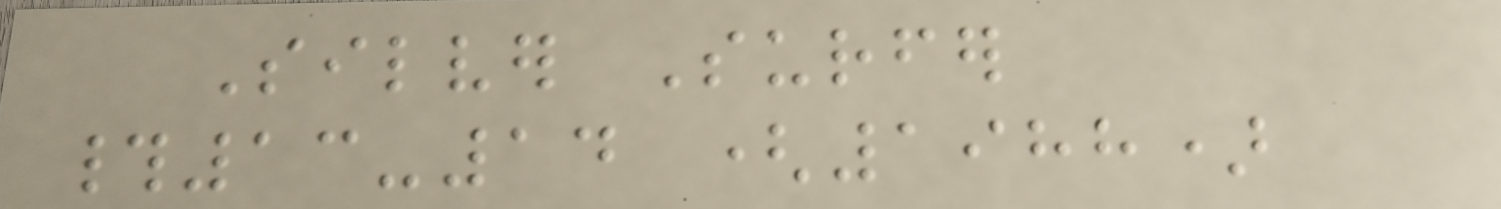Silver Surfer
#13-14 (1988)
